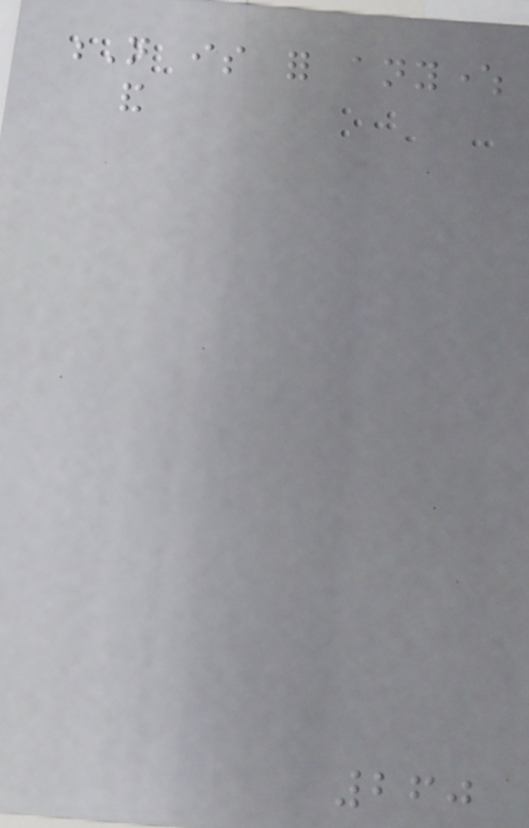N is for anywhere
and
260
